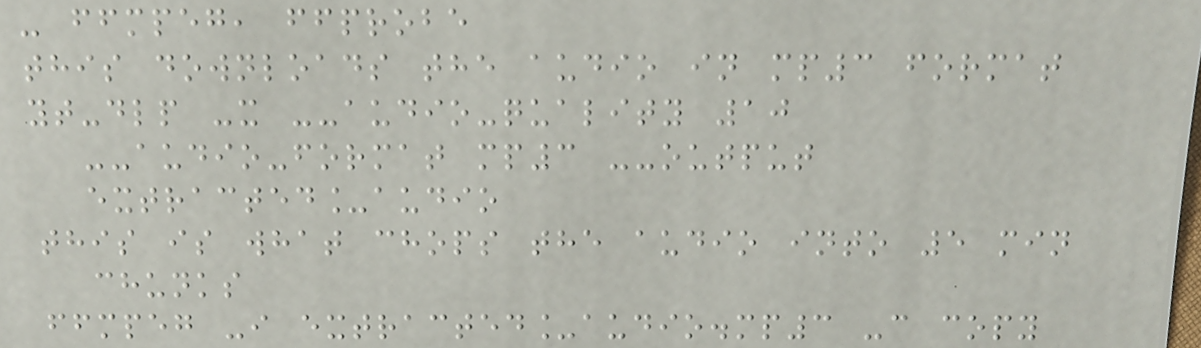- ffmpeg, ffprobe
this downloads the audio in mp3 format
yt-dlp -x --audio-quality 10
--audio-format mp3 --output
extracted_audio
this is what chops the audio into 5 min
chunks
ffmpeg -i extracted_audio.mp3 -c copy
